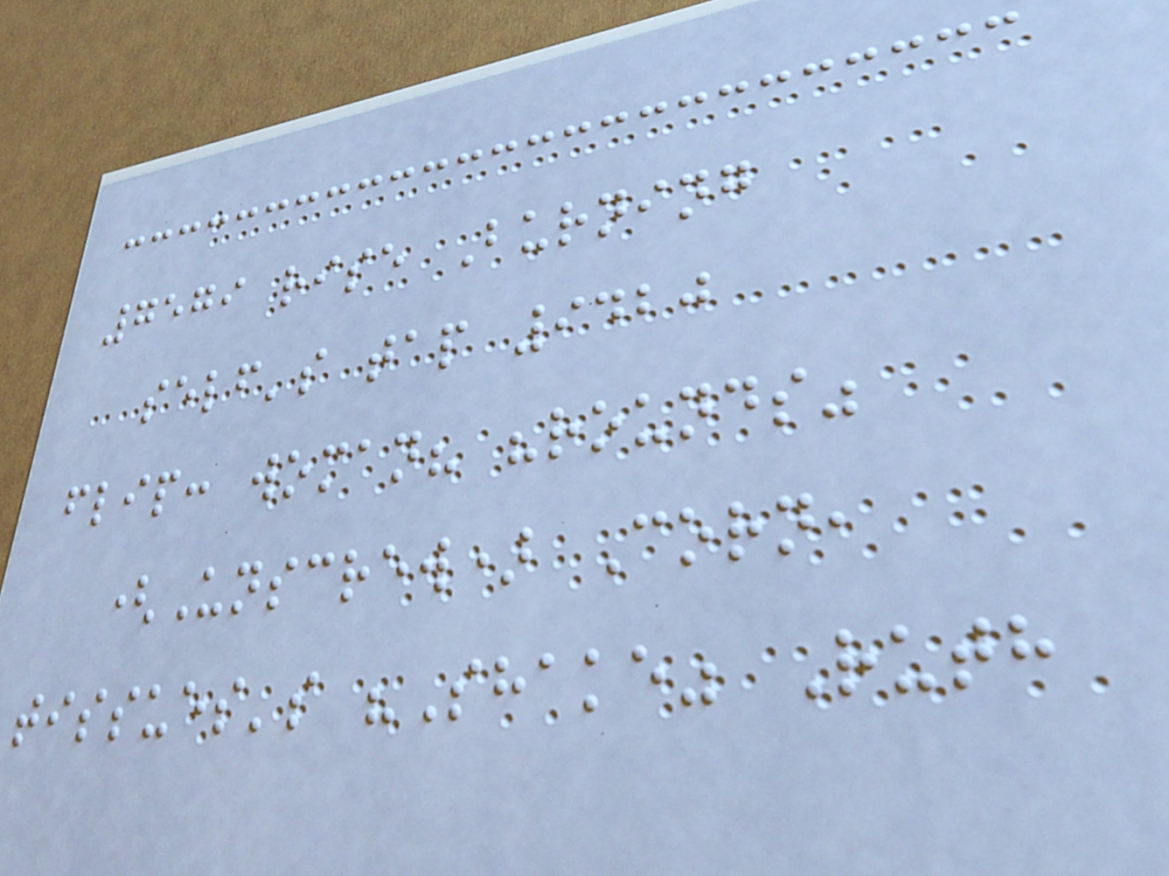7579 rise Burning
self's tap 9420
flip: woman? "rounds"
(Unscrew) Corn,
tissues's "Shake" Ruth
